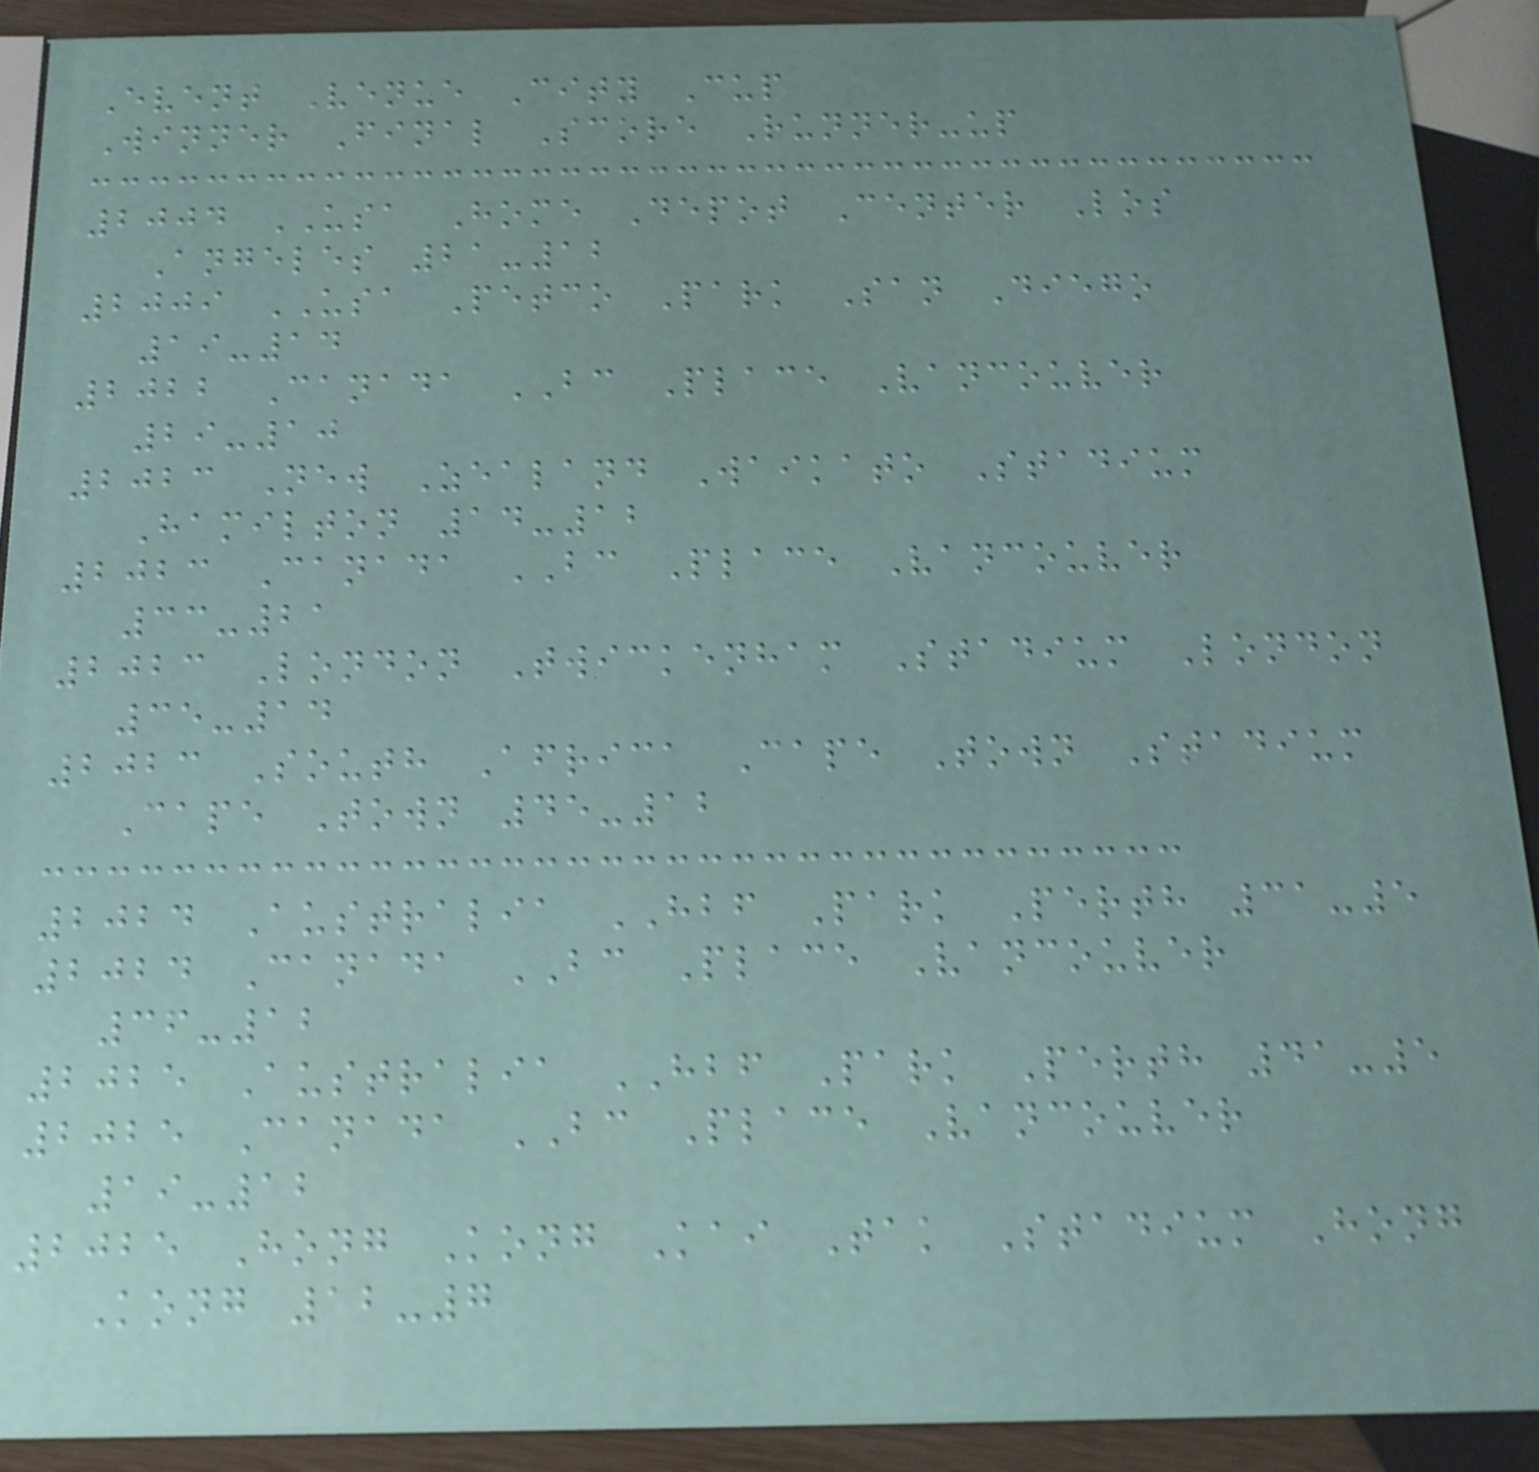Event Venue City Cup
Winner Final Score Runner-up
2004 USA Home Depot Center Los
Angeles 21-12
2009 USA Petco Park San Diego
19-14
2022 Canada BC Place Vancouver
29-10
2023 New Zealand Waikato Stadium
Hamilton 14-12
2023 Canada BC Place Vancouver
33-21
2023 London Twickenham Stadium London
35-14
2023 South Africa Cape Town Stadium
Cape Town 45-12
2024 Australia HBF Park Perth 31-5
2024 Canada BC Place Vancouver
36-12
2025 Australia HBF Park Perth 41-5
2025 Canada BC Place Vancouver
19-12
2025 Hong Kong Kai Tak Stadium Hong
Kong 12-7
